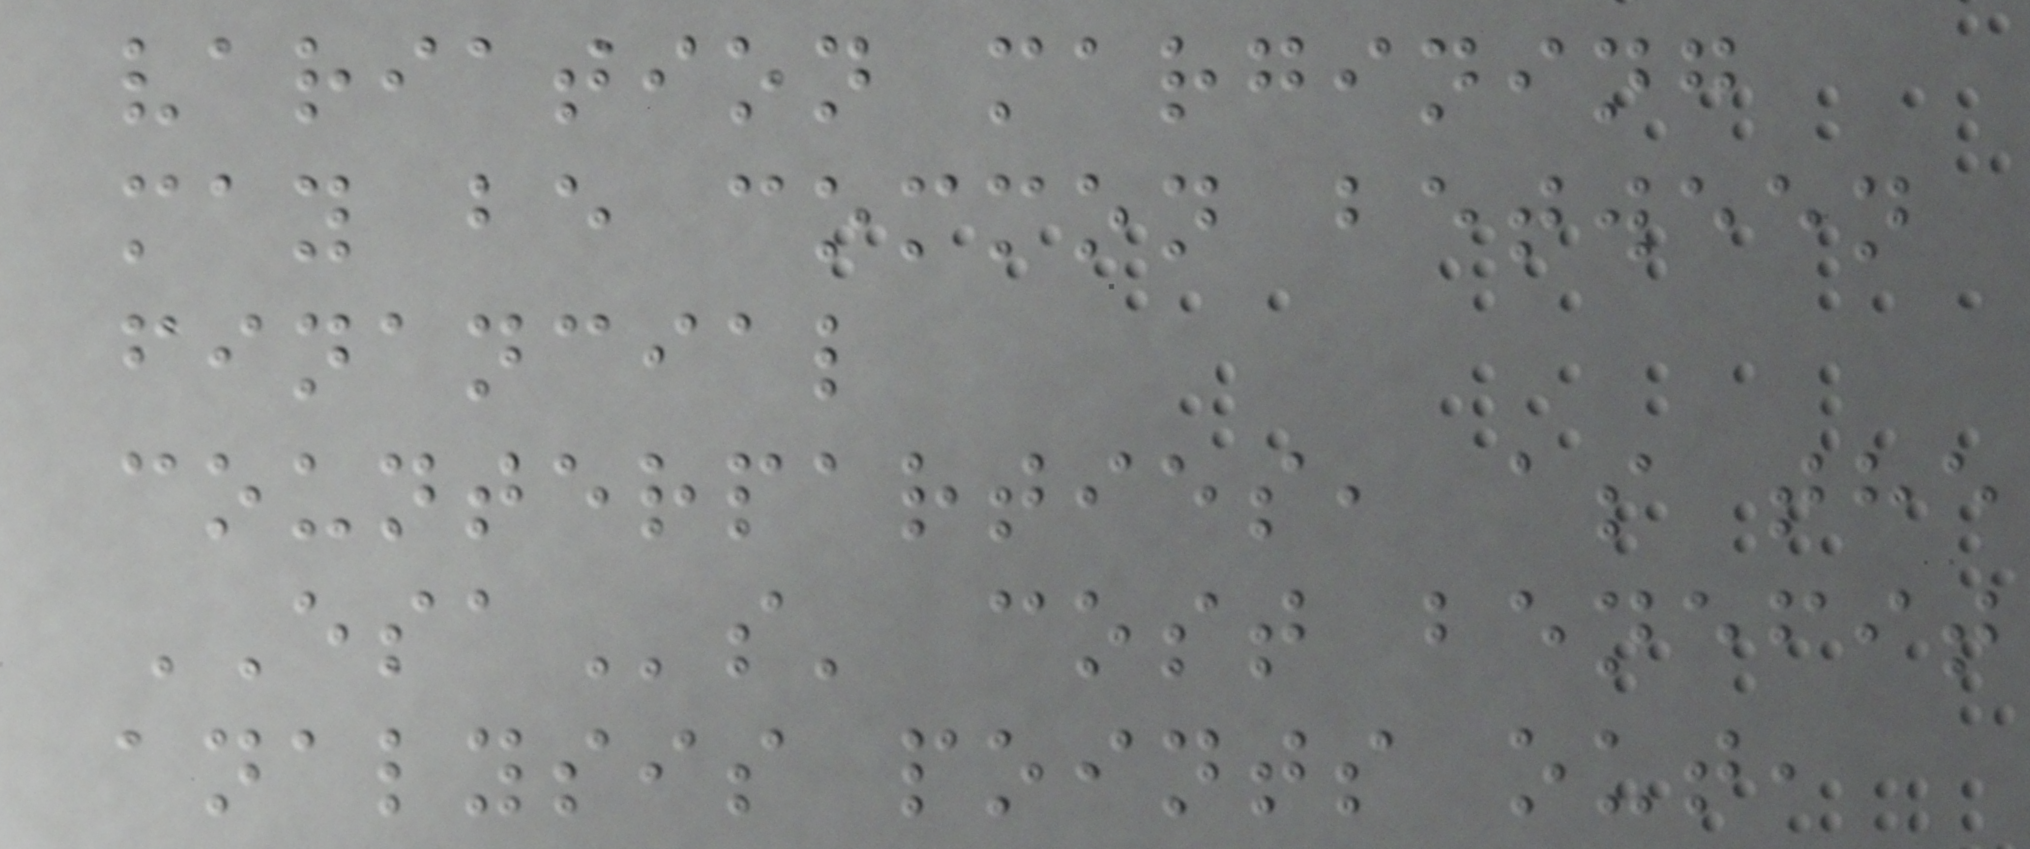variation margining
may be common between
financial
counterparties, as the
ESAs' cost benefit
analysis points out,
